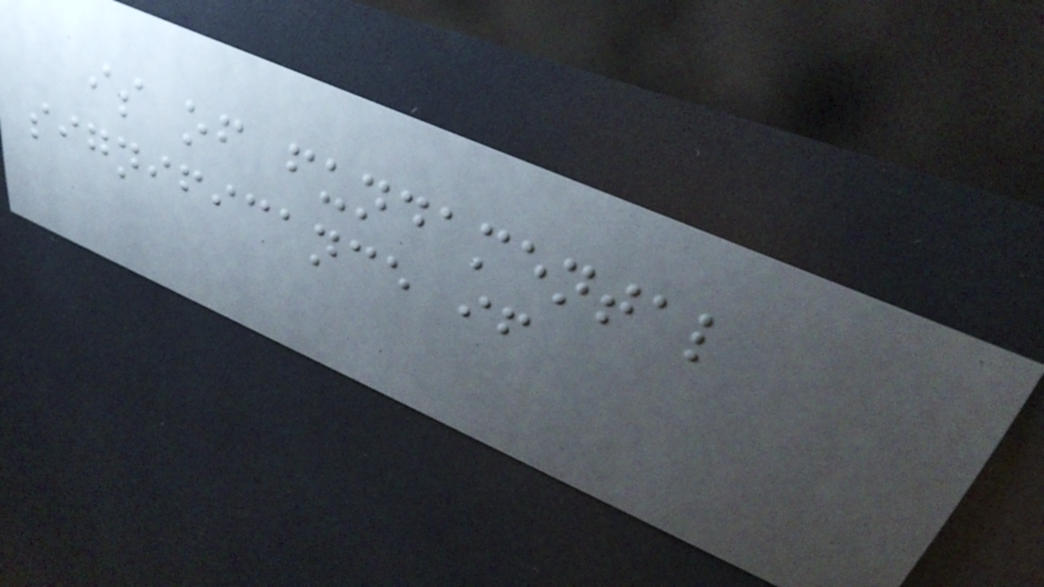is of fundamental
significance if
